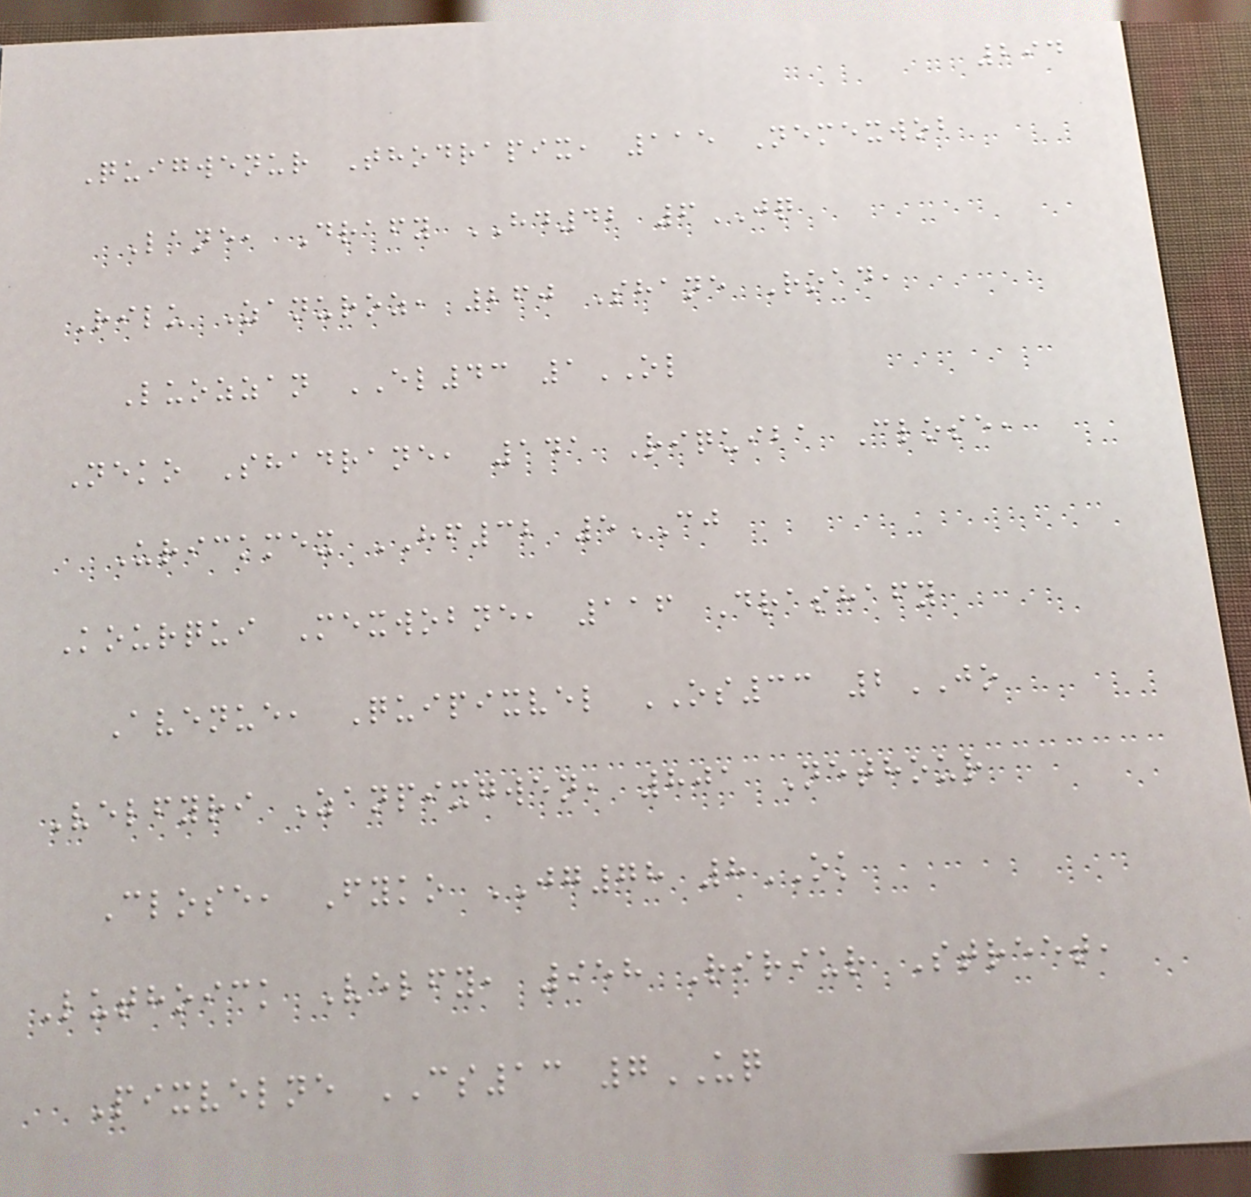294
Quigwenur Thodrapix, 115 Nemexwob
Lane, Drafy HD42 6JQ
Rilu Zanuroz, 260 Shane Road,
Luozzan EL43 1OL
Neko Shadrane, 141 Riquiba Close,
Urickmex HF32 5CJ
Kourqui Mexwobne, 116 Drashafy
Avenue, Quipixvel OS33 2JO
Velfyri Zanpixgwen, 801 Nethour
Close, Fyko JG78 8OK
Luthoick Velfy, 958 Ririur Street,
Pixvelne CS13 7UQ
